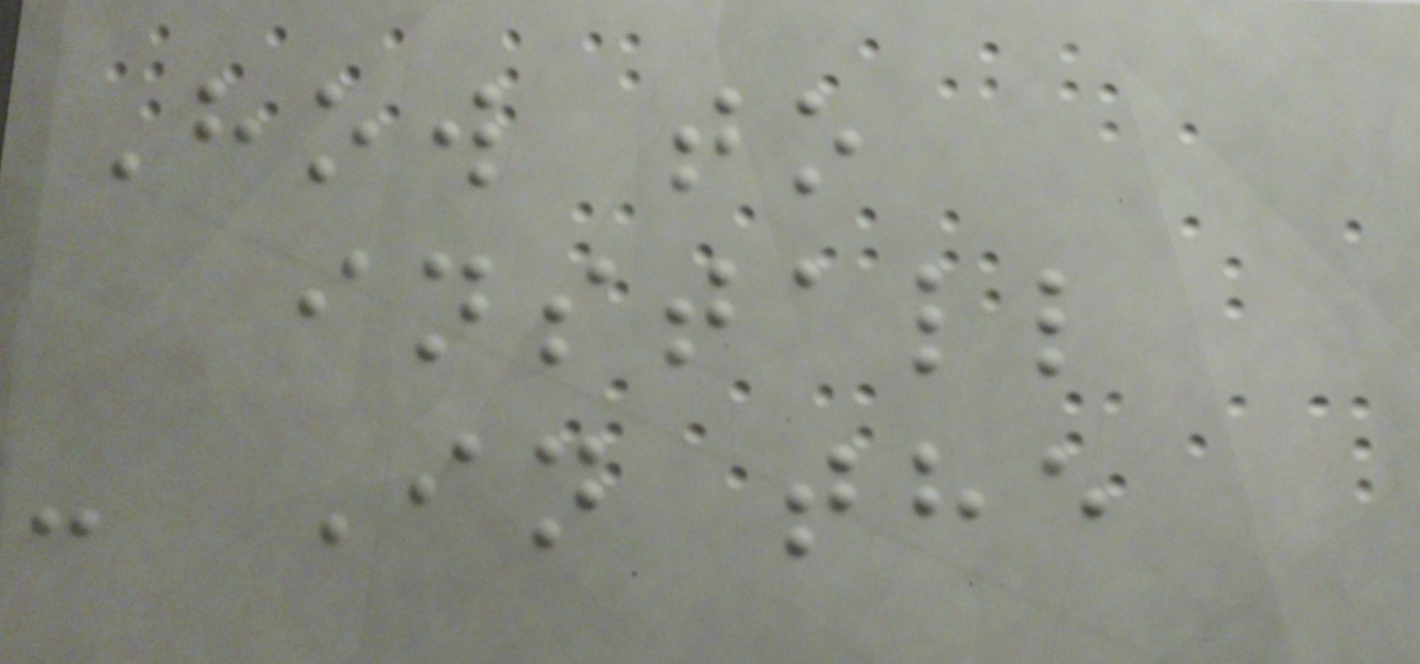How to
install
- In the
